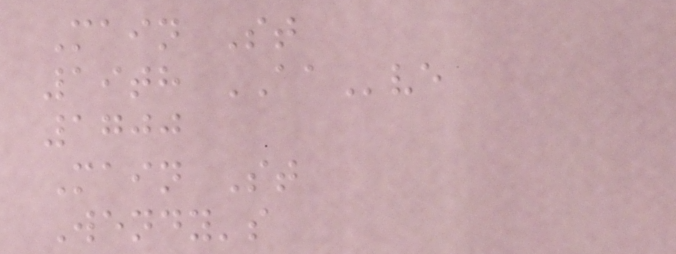Main St
19th AAve
1700
Main St
Wendy's
